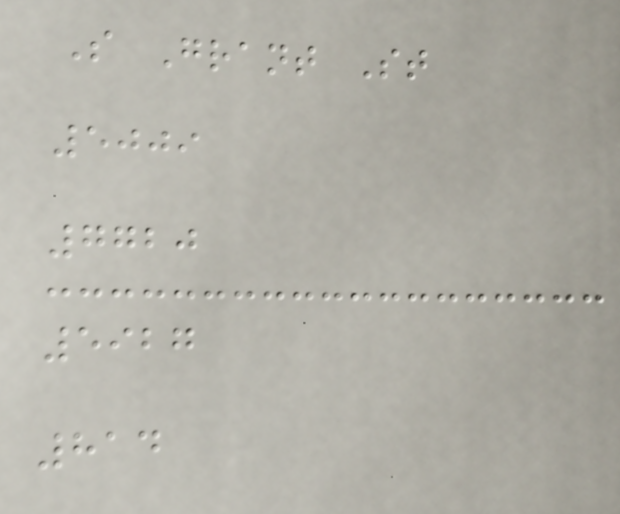S Grant St
5009
7720
5927
814
